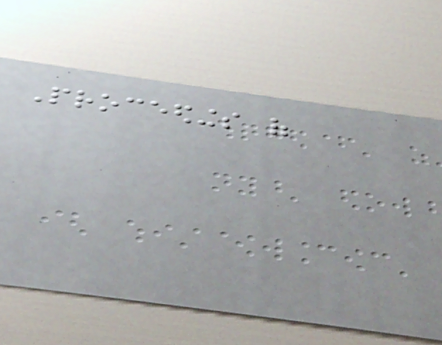Proceedings of
